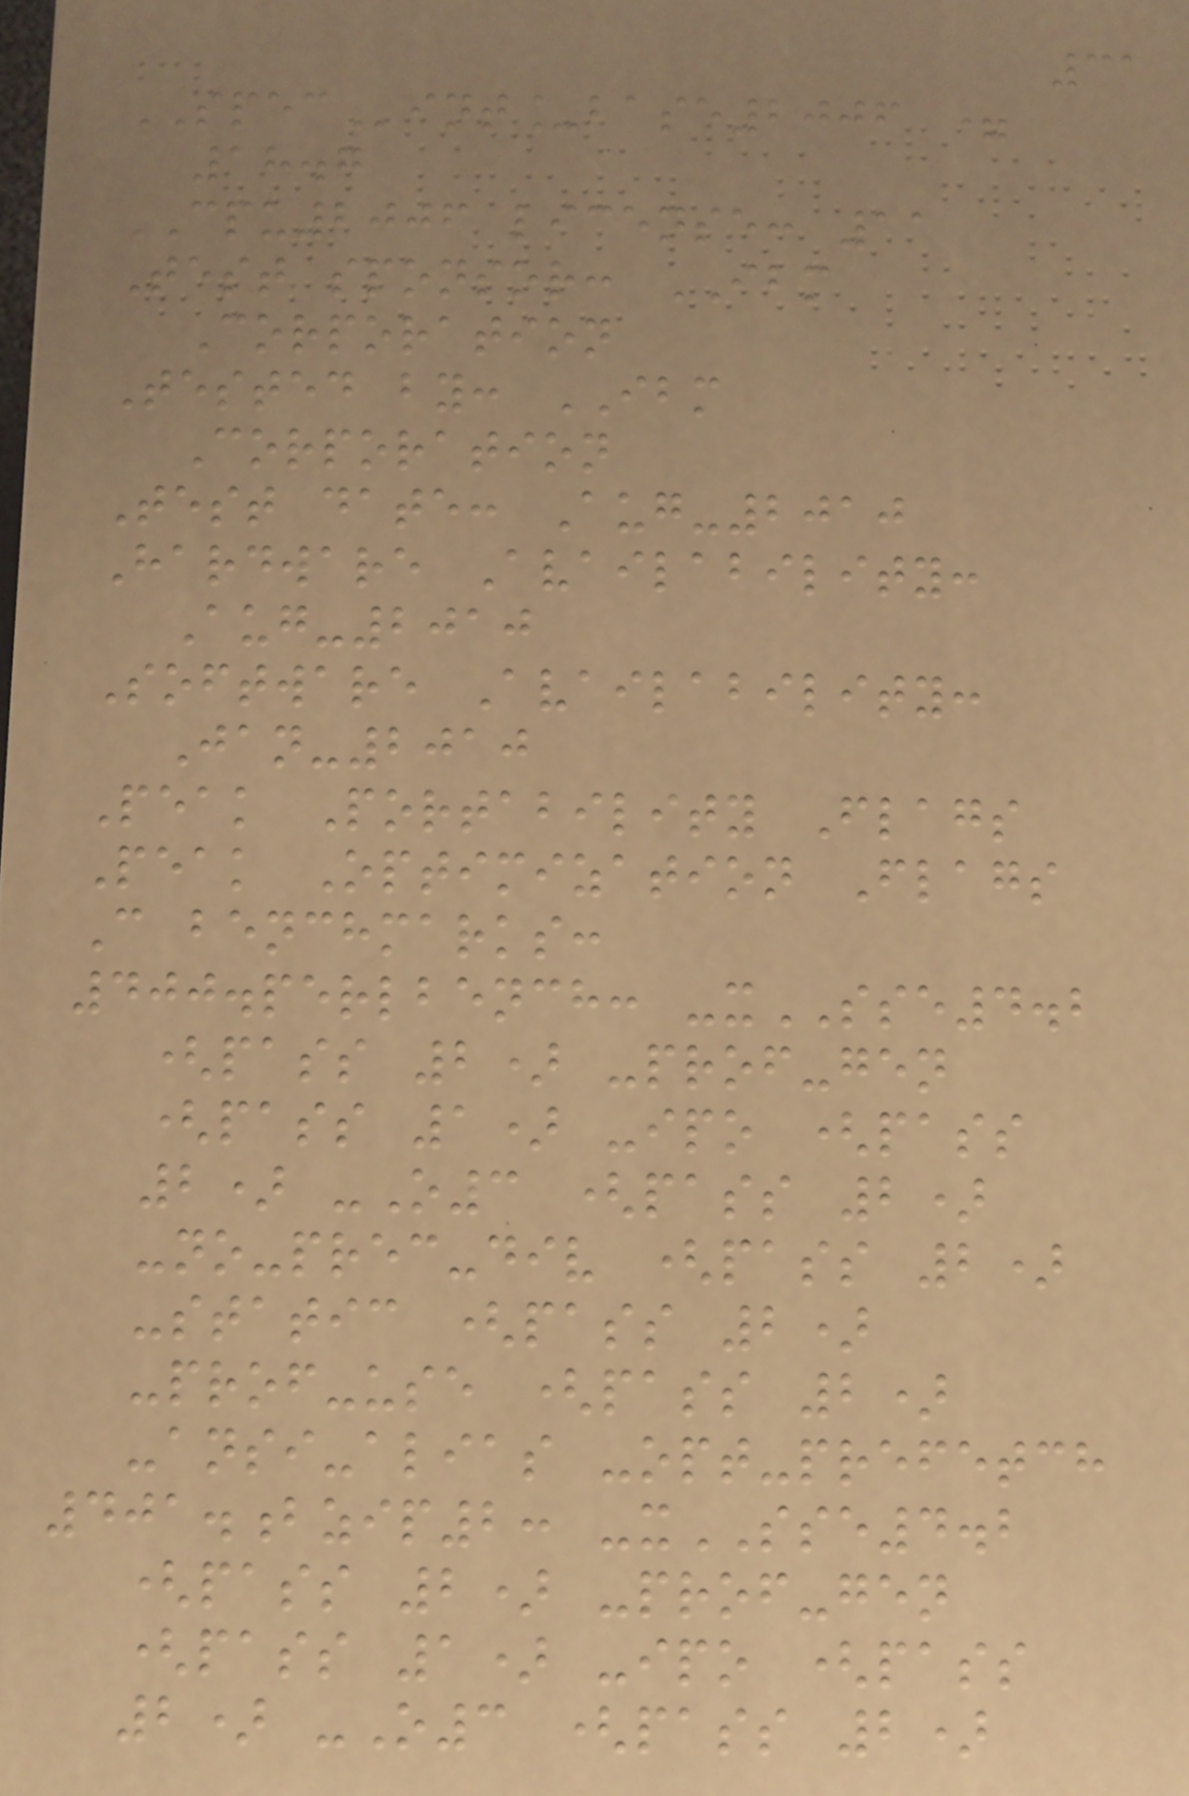31
SPECint_base2006 =
18.7
CPU2006 license: 11
Test sponsor: IBM
Corporation
Tested by: IBM
Corporation
Test date: Aug-2010
Hardware Availability:
Aug-2010
Software Availability:
Jan-2010
Peak Portability Flags
Peak Optimization Flags
C benchmarks:
400.perlbench: -xSSE4.2
(pass 2) -prof-gen
(pass 1) -ipo (pass
2) -O3 (pass 2)
-no-prec-div (pass 2)
-static (pass 2)
-prof-use (pass 2)
-ansi-alias -opt-prefetch
401.bzip2: -xSSE4.2
(pass 2) -prof-gen
(pass 1) -ipo (pass
2) -O3 (pass 2)
